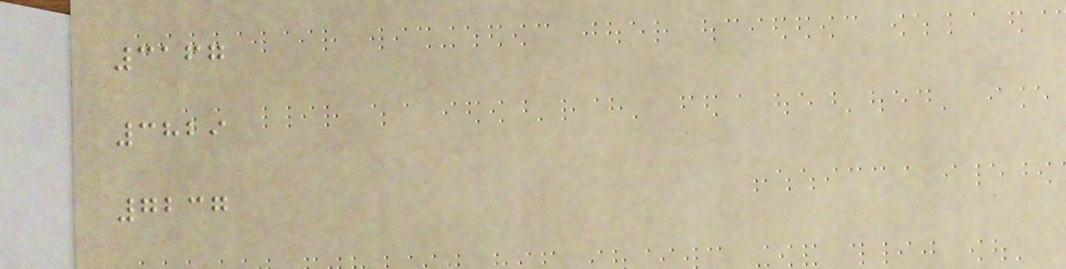3167
3829
7237
